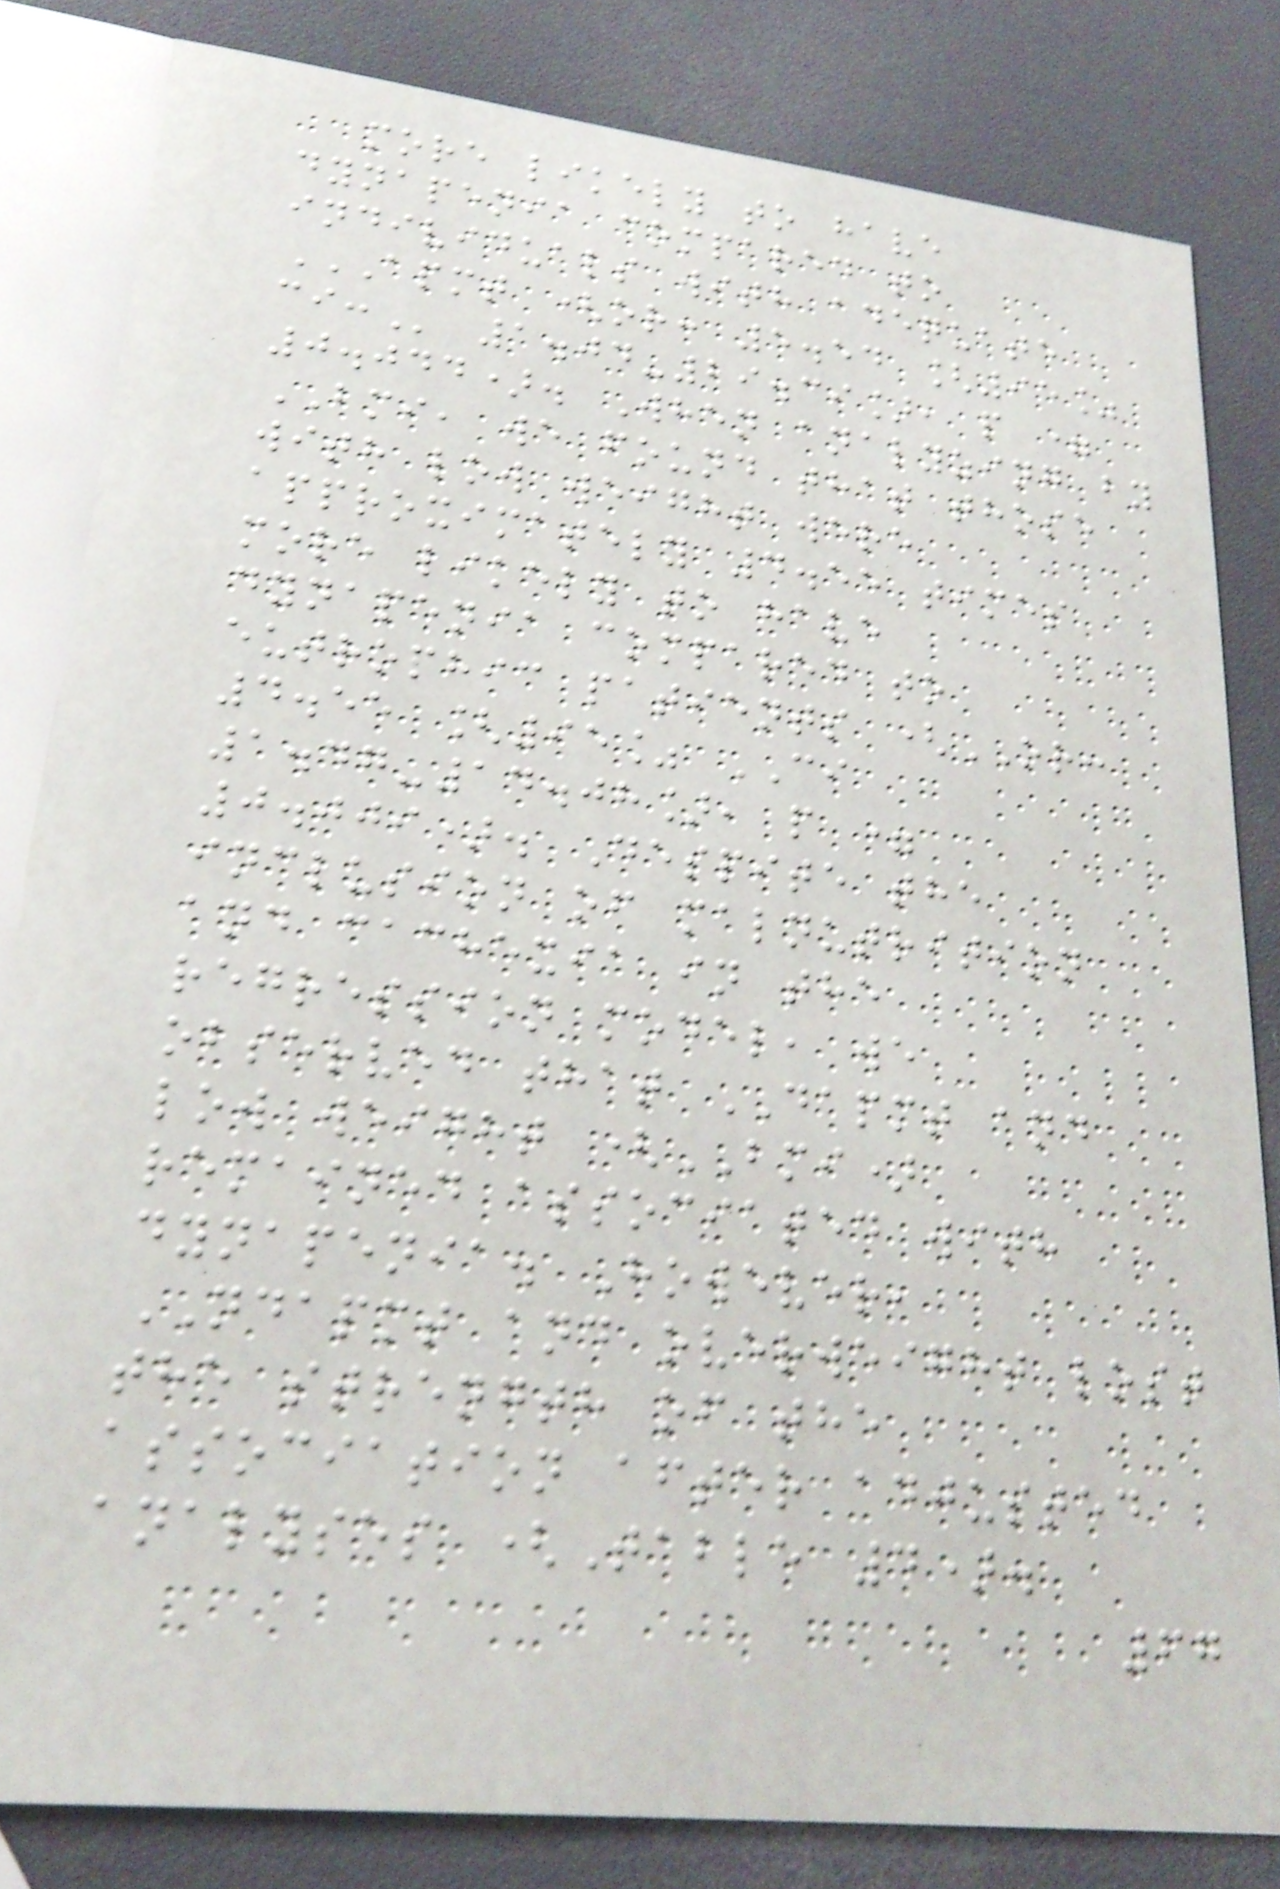more likely to have
dynapenia compared to
individuals with adequate
APMT (OR: 5.54 [95%
CI: 1.04-29.39], p =
0.044). When analyzing by
BMI, we found that those
with low weight were
approximately 4.55 times
more likely to have
dynapenia compared to
eutrophic patients (OR:
4.55 [95% CI
1.47-14.08], p =
0.009). Despite the
inclusion of malnutrition
and cachexia in the
regression model, we
observed that DAPMT and
low weight (BMI)
remained associated with
dynapenia. However,
NDAPMT and overweight lost
the strength of the
association after adjusted
analyses (Table 4).
67
